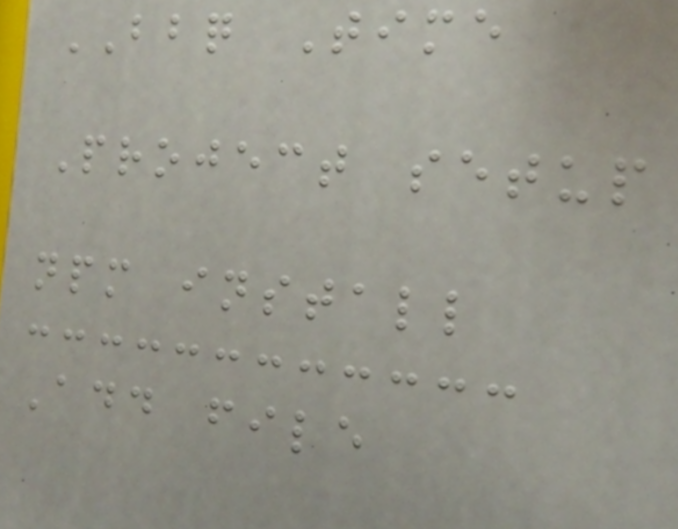BBQ Time
Project setup
npm install
Add file
